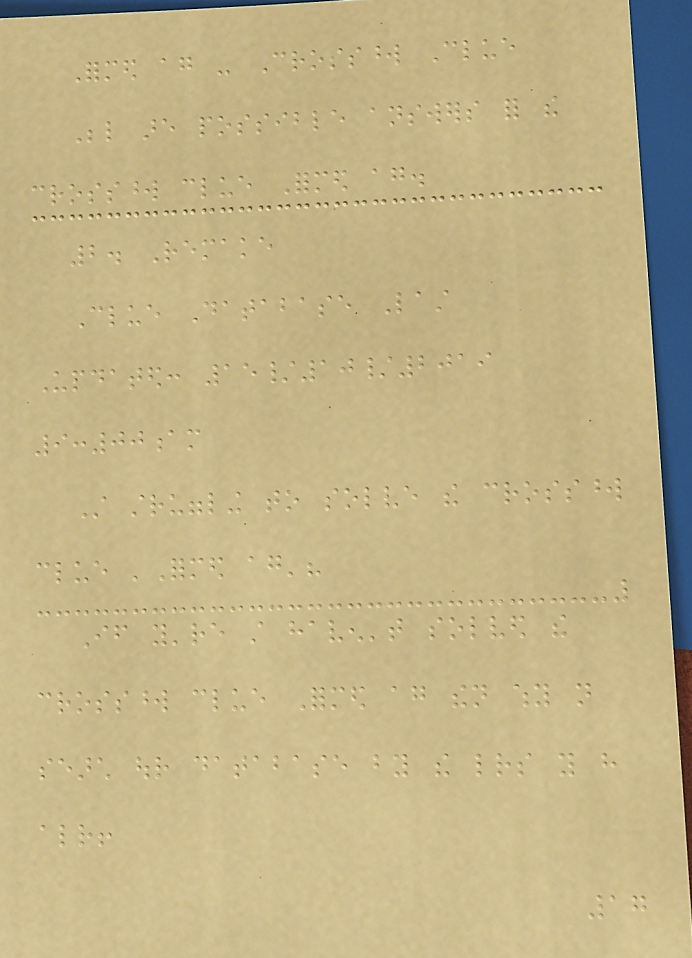Formed again - Crossword Clue
Below are possible answers for the
crossword clue Formed again.
2. Remake
Clue Database Last
Updated: 15/10/2019
9:00am
Still struggling to solve the crossword
clue 'Formed again'?
If you're still haven't solved the
crossword clue Formed again then why not
search our database by the letters you have
already!
17
